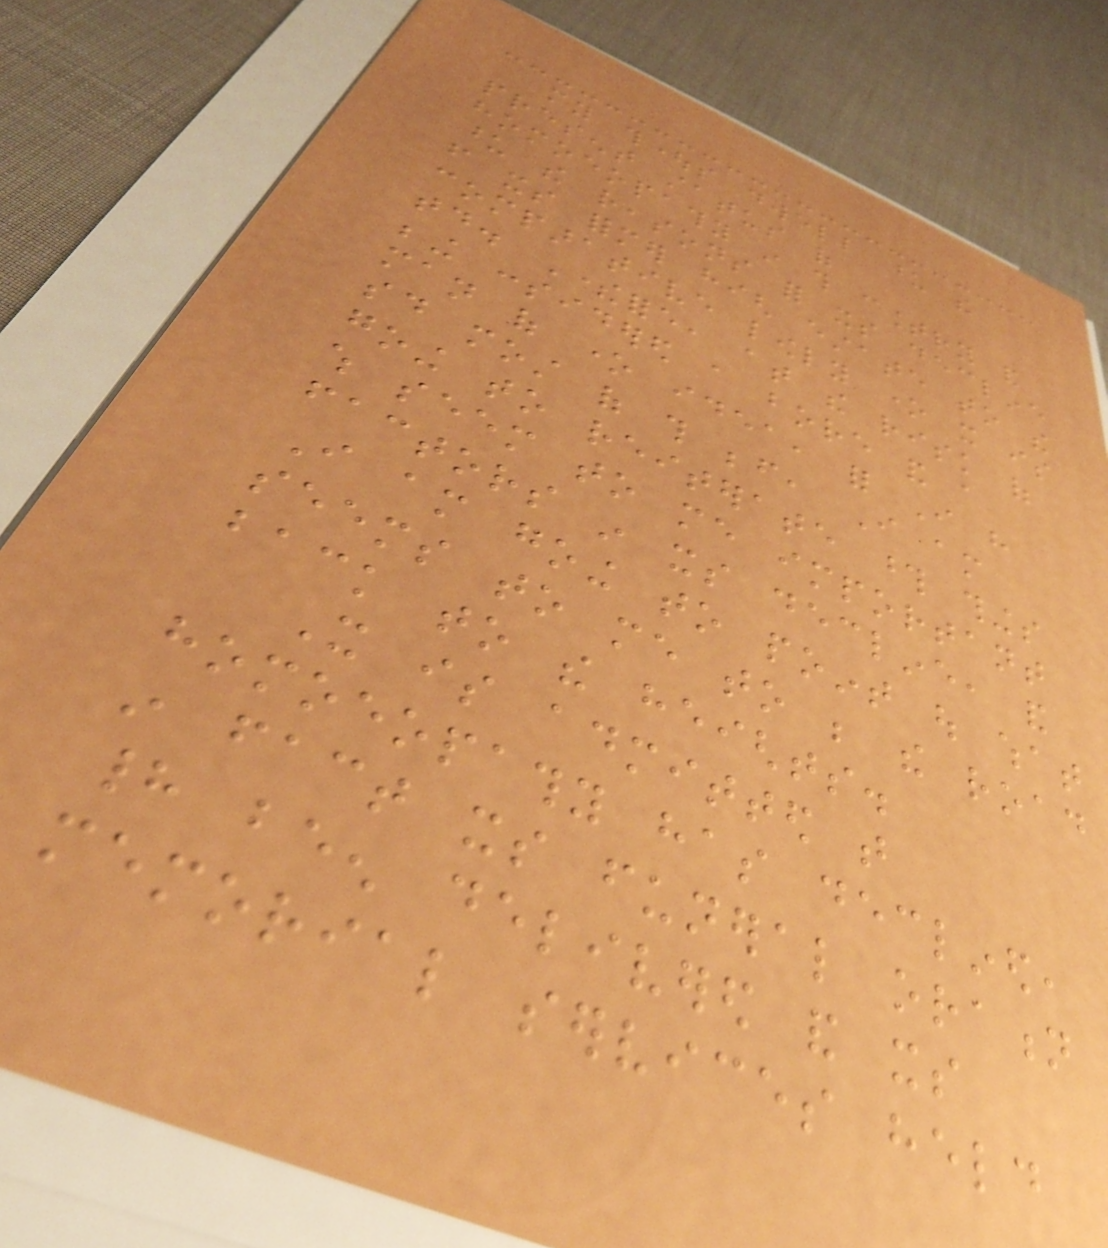my thoughts dwell upon the
present status of
homoeopathy in this country and
upon the reasons for its decline
from its former high estate to the
comparative lowly one it is
today. Therefore, at the risk of
being considered a bore and a
man of one idea, for I have
said most of this before, I am
going to reiterate those things
which seem to me important
factors in its decline, and
I am going to point out what
seems to me to be the road
back to the heights.
It is admitted that
homoeopathy has declined,
in fact its funeral oration
had been delivered and its
memorial services held
